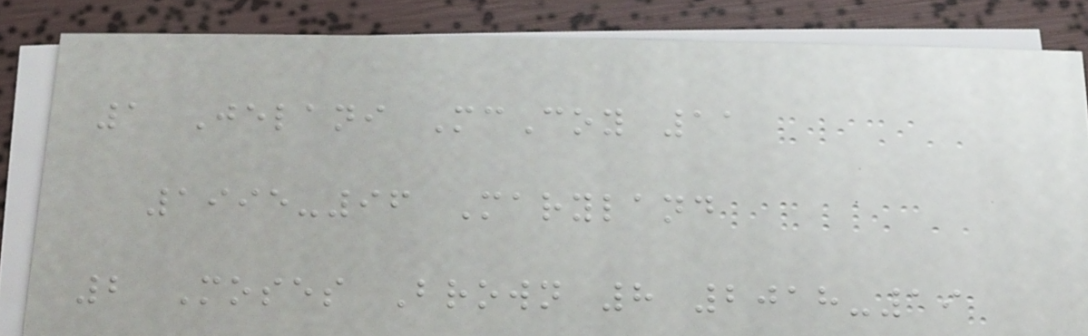1 Jelani McCoy 11
1995-96 Maryland
2 Moses Brown 8 2018-19
